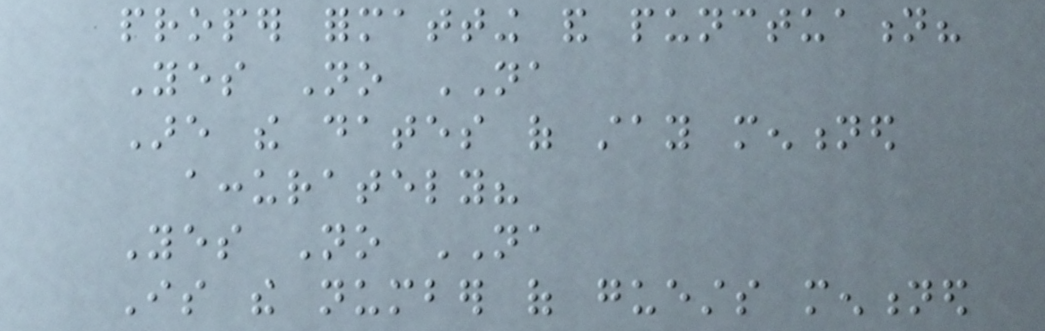proper formatting and punctuation?
Yes No NA
Are the dates of stay mentioned
accurately?
Yes No NA
Is the number of guests mentioned
